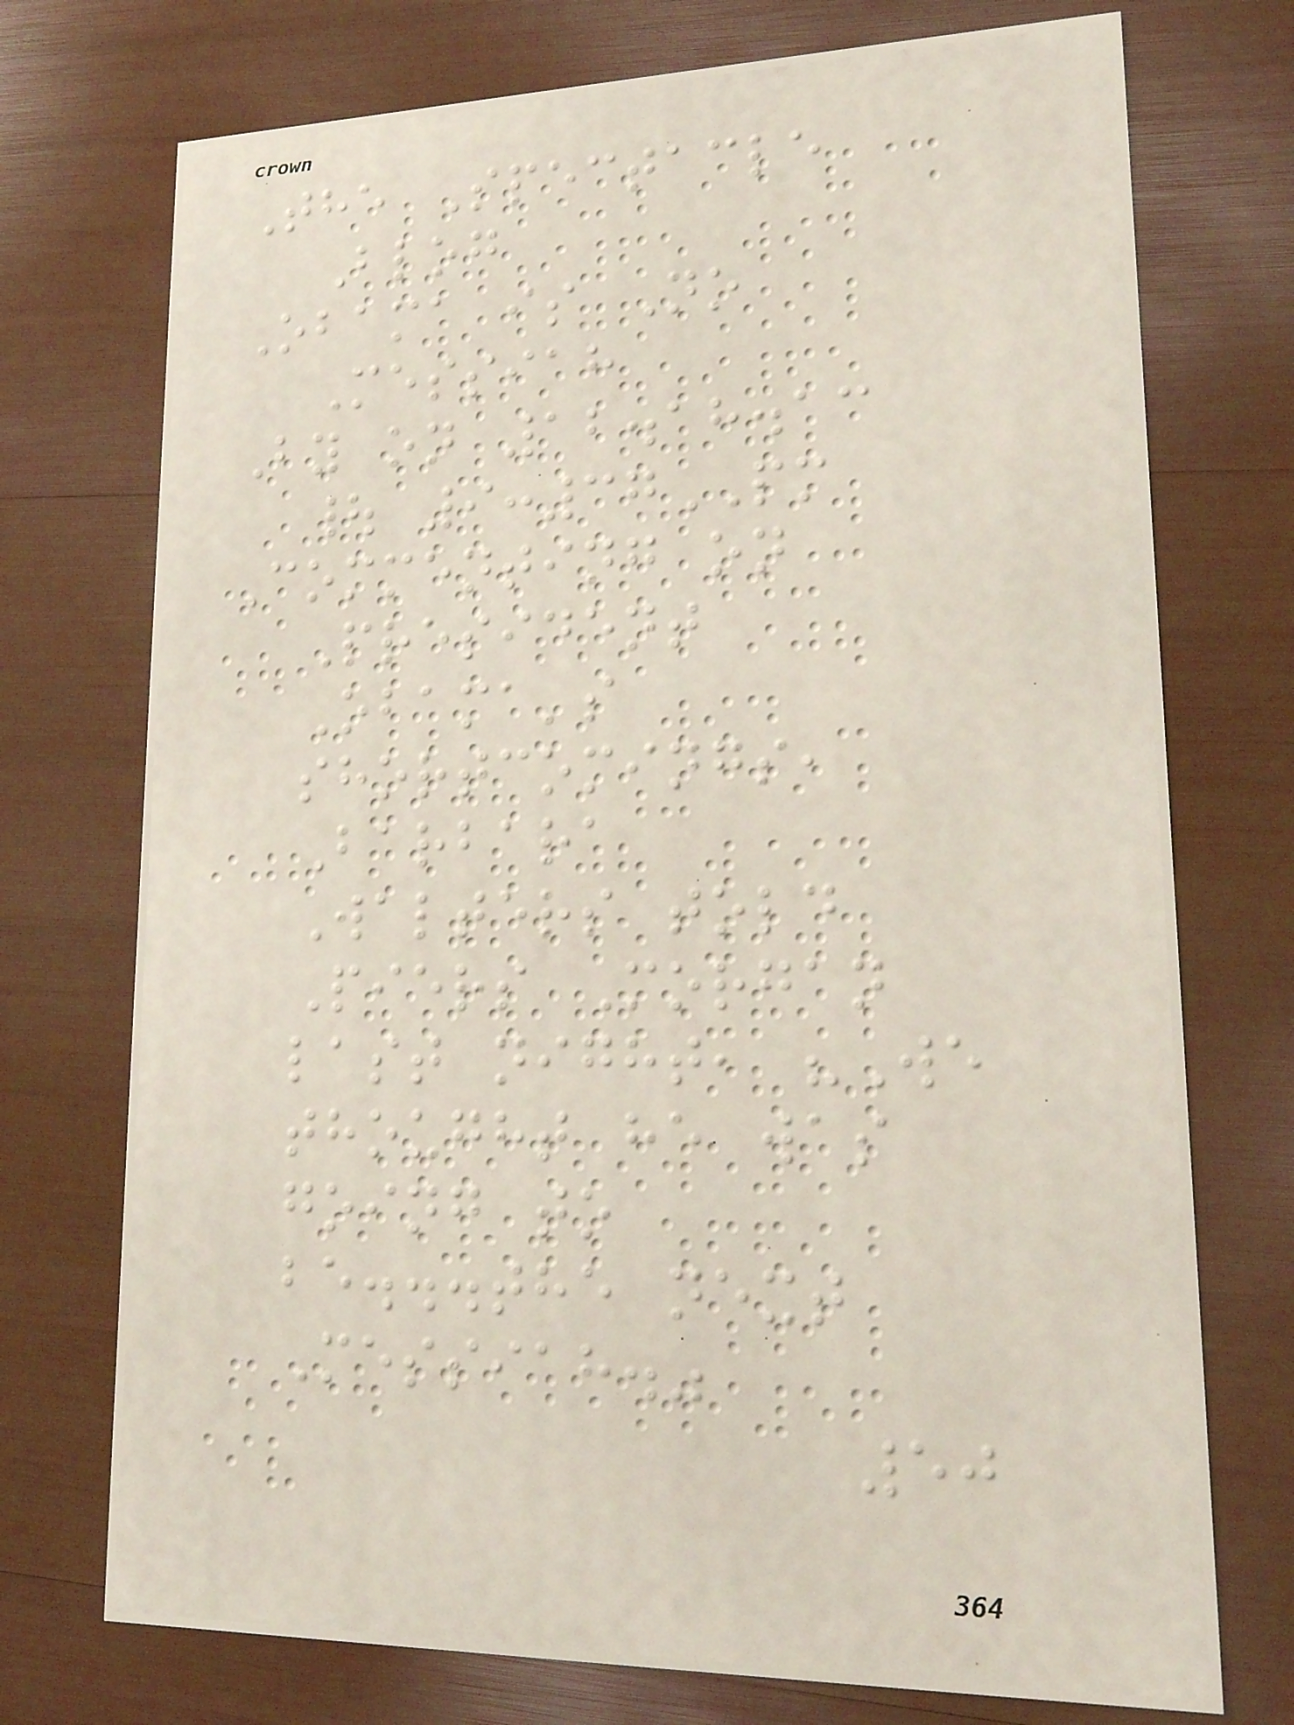The Spectacle
Blog
Obama is No
Messiah
By on 12.18.13
| 9:37PM
Commenting on
President
Obama's
shortcomings,
Barbara
Walters told
Piers Morgan
last night, "We
thought he was
going to
be...the next
Messiah."
50
